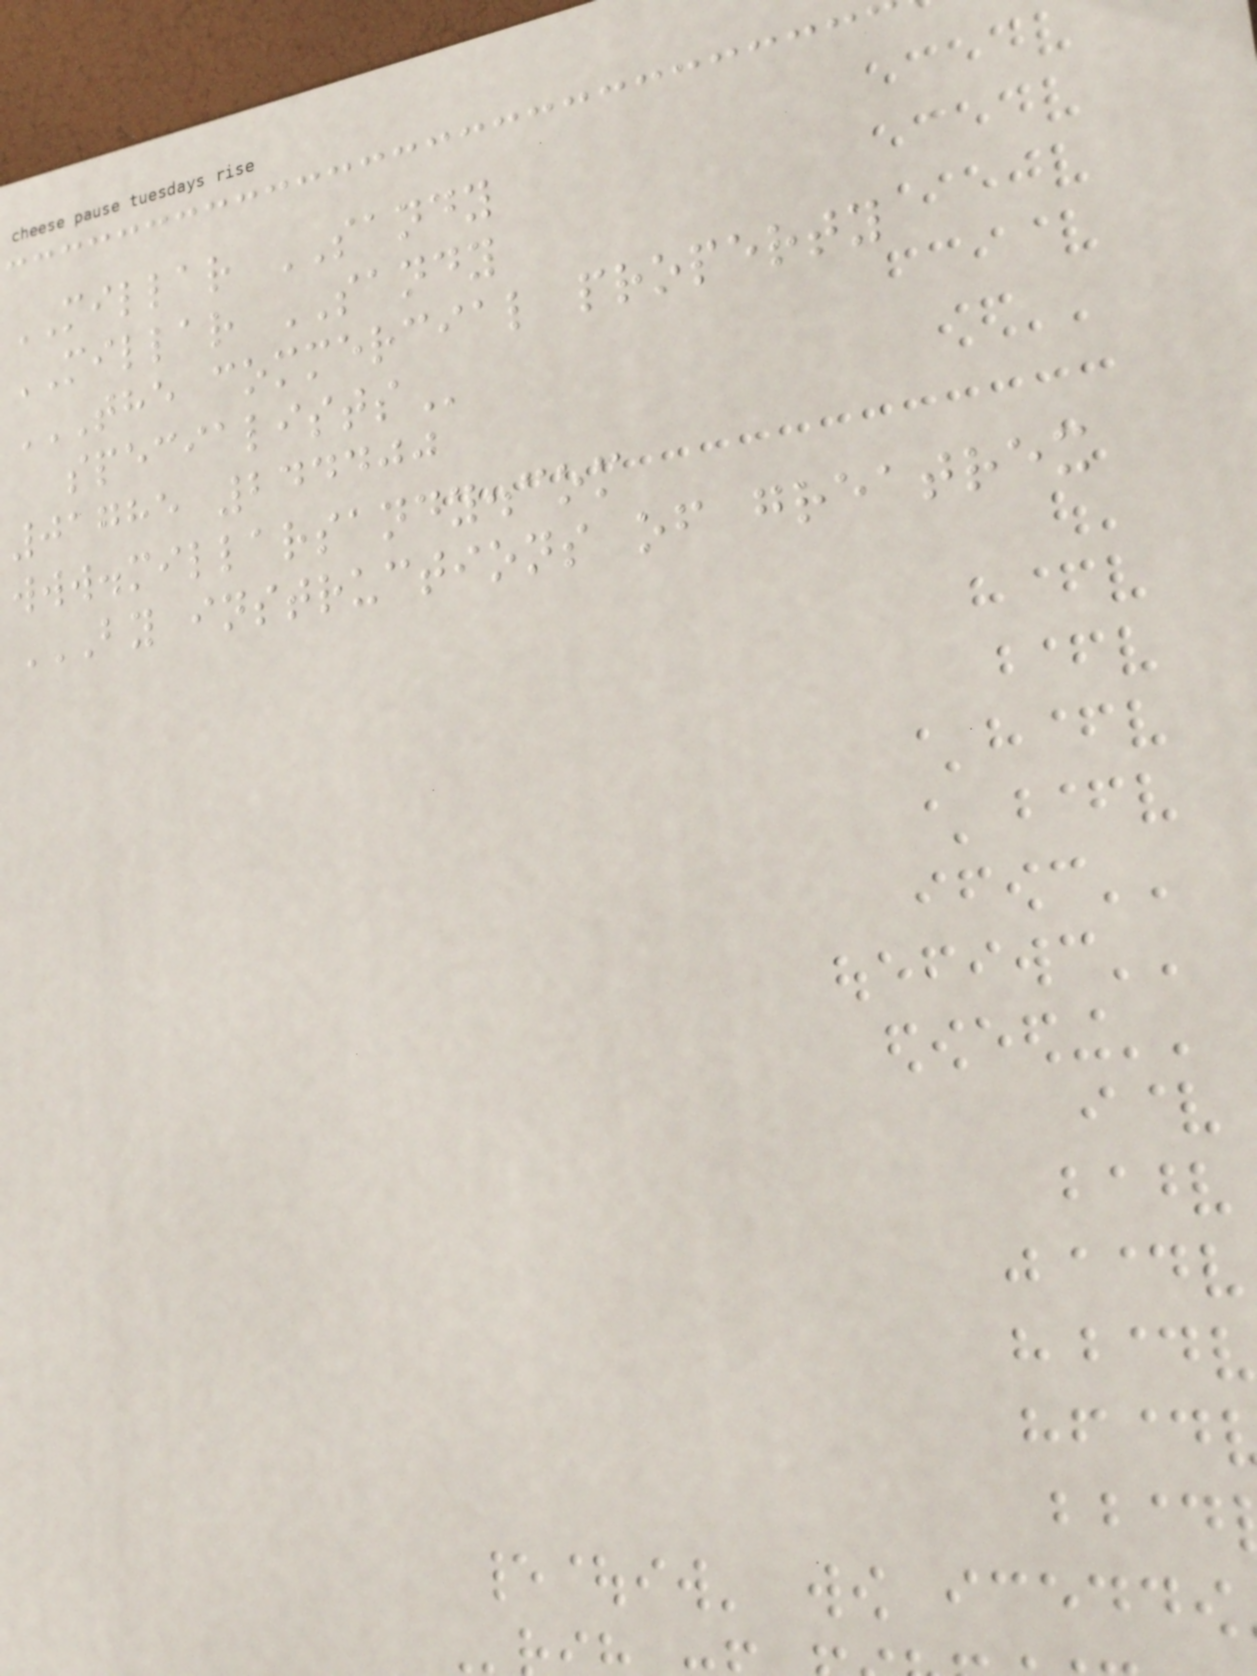MILLAR SANDY
MILLAR SANDY
THE COMMERCIAL PROPERTY
01785 244400
www.millarsandy.com
BY INSTRUCTIONS OF GREATREX
